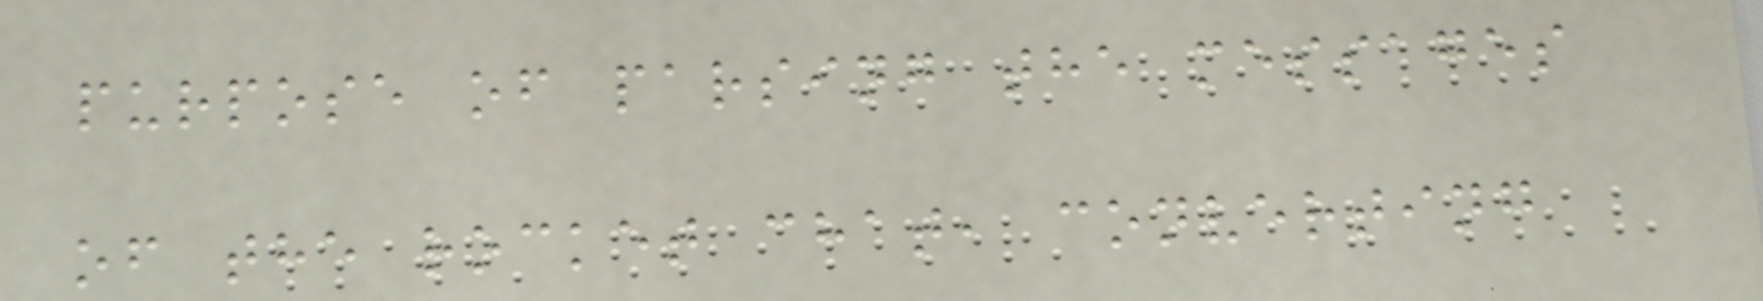purpose of parsing the messages
of the rocket chat, converting
